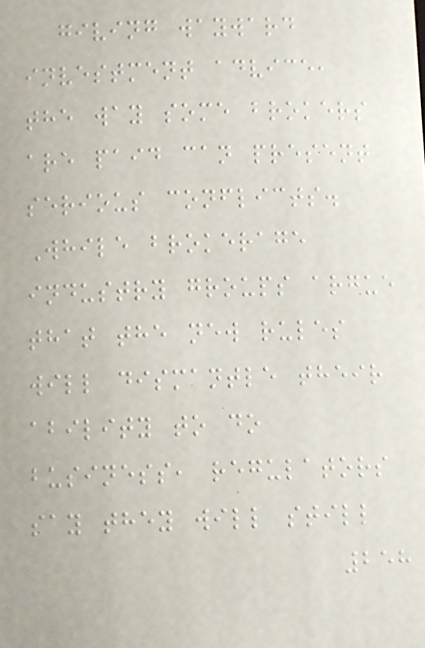giving wayward
investment advice,
the way some brokers
are paid can present
serious conflicts.
While brokerage
industry groups argue
that the new rules
will dismantle their
ability to do
business, regulators
say they will still
258
